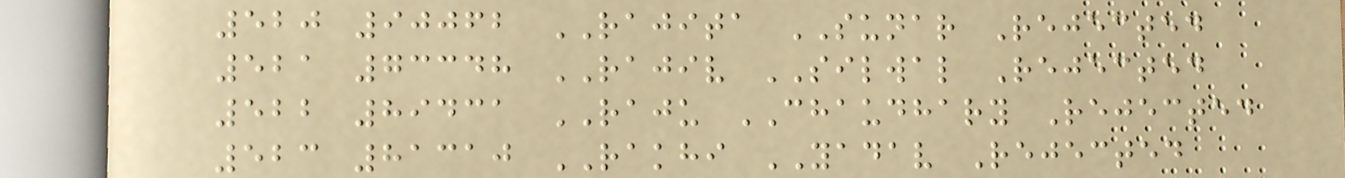520 90062 RAJITA SUNAR Rejected
521 73348 RAJIV SILWAL Rejected
522 89431 RAJU CHAUDHARY Rejected
523 81310 RAKHI YADAV Rejected
